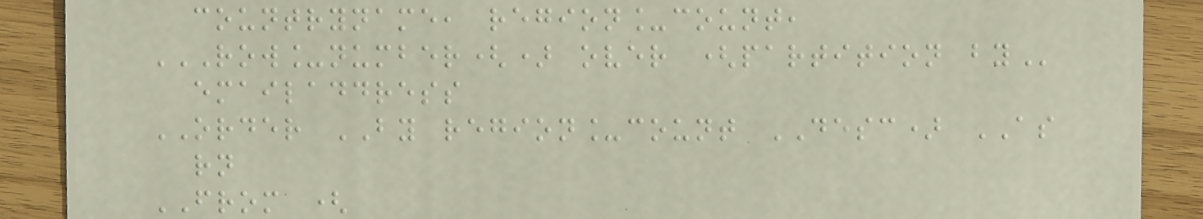countryname, region_count,
ROW_NUMBER() OVER (PARTITION BY
emailaddress
ORDER BY region_count DESC) AS
rn
FROM (
